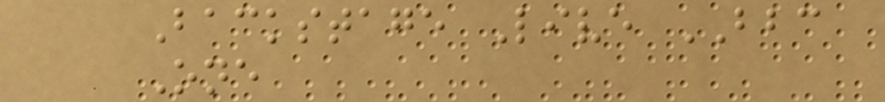Backstage Live BBC
One
